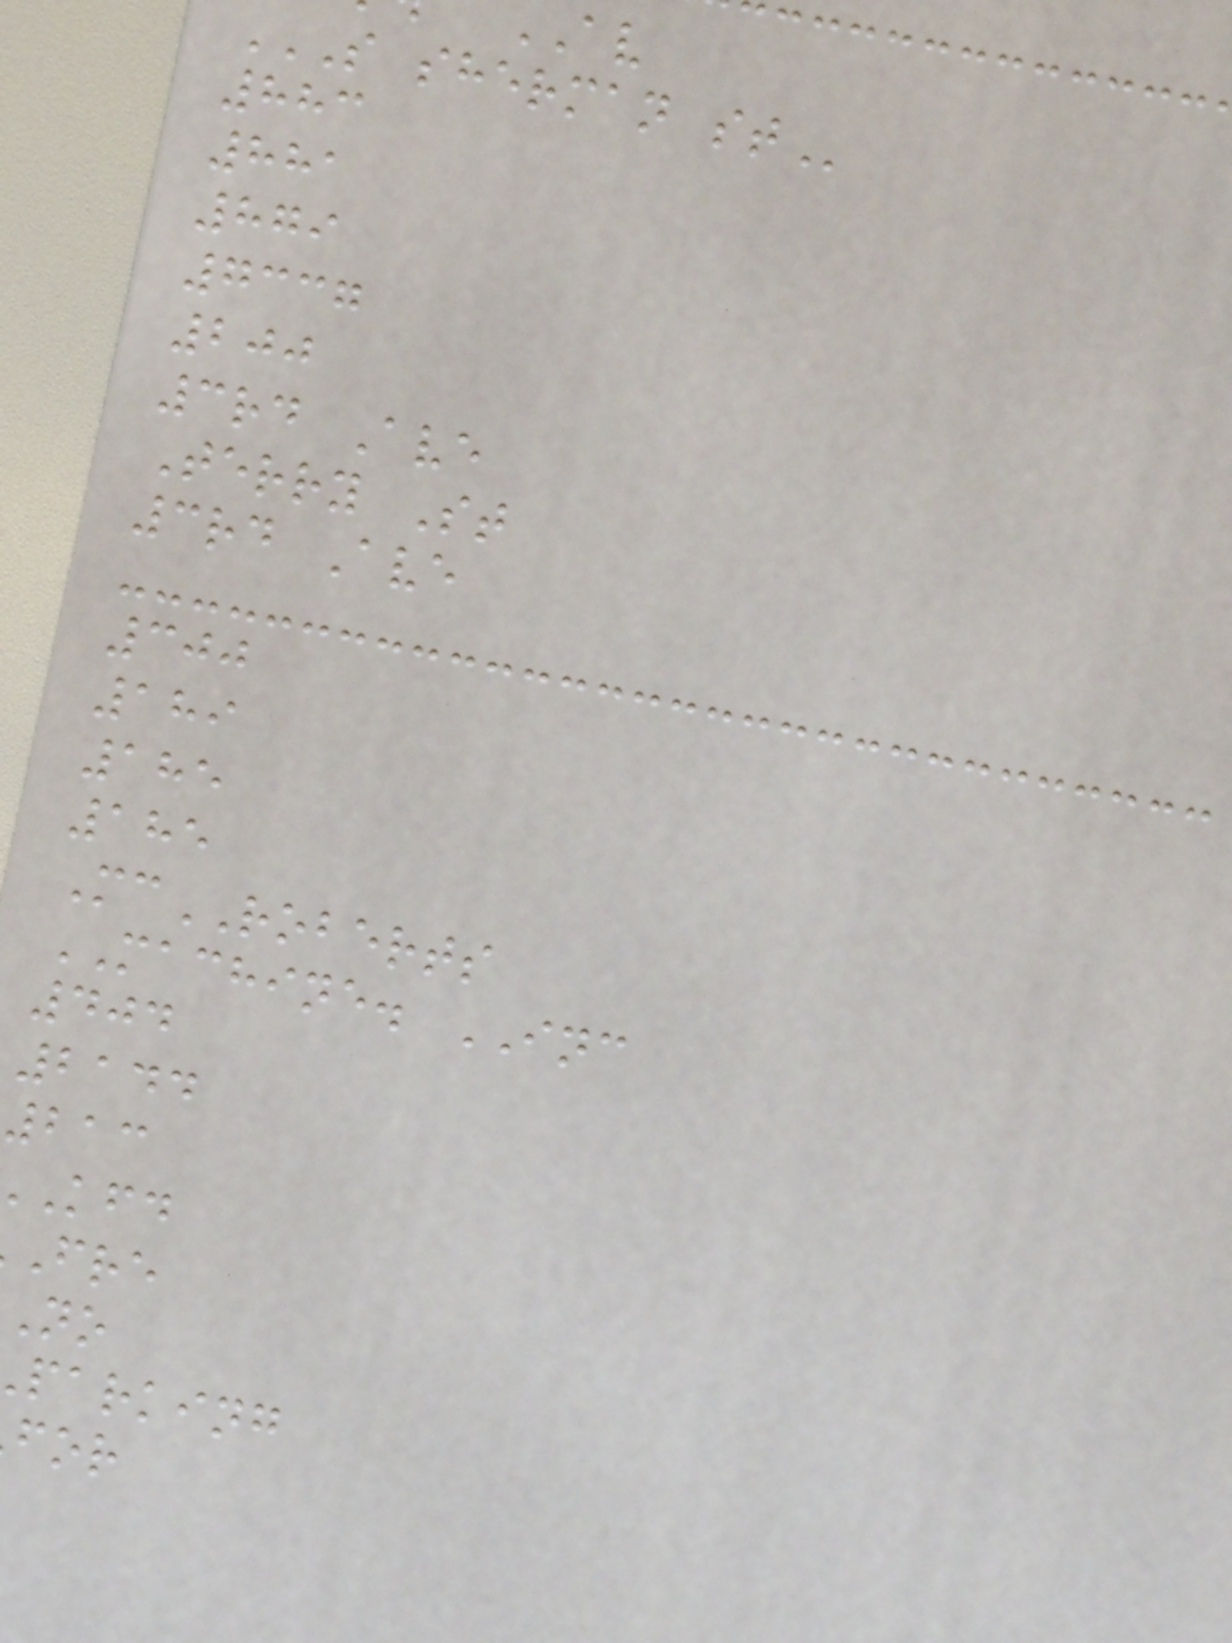S SHERMAN ST
883
881
879
7337
200
3rd Ave
Terry St
3rd Ave
300
189
185
185
McROBERTS
MACHINE. INC
404
2144
213
parking
